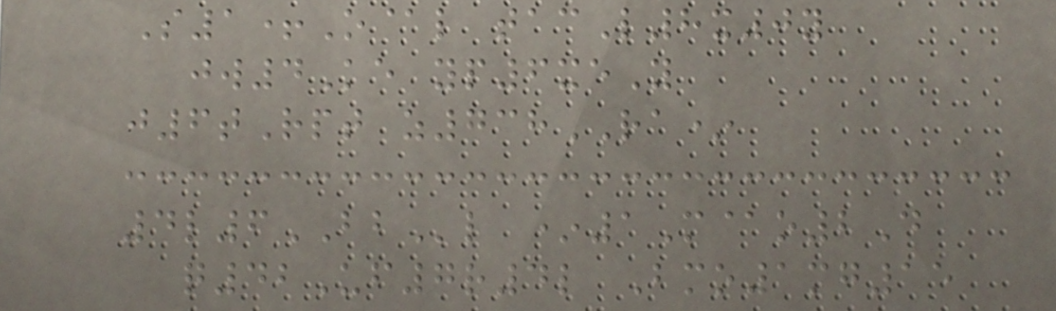S1+O@l tacL8x0y
jw4Ke yp6xeY
j6tRpt z738RA*
4l6BBl *1M@o2D
q42Uf7r4l Bmo1mg15
